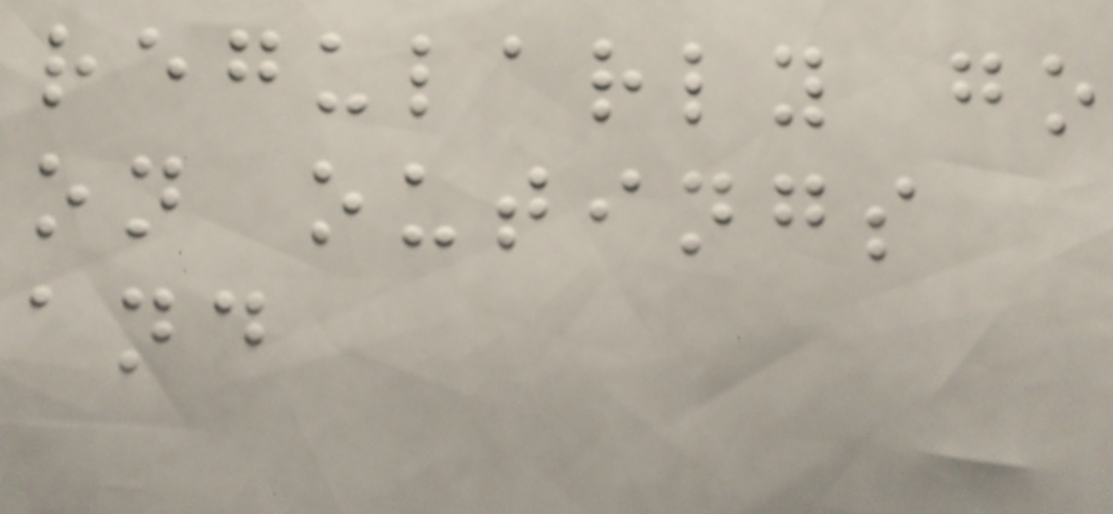regularly go
on outings
and
